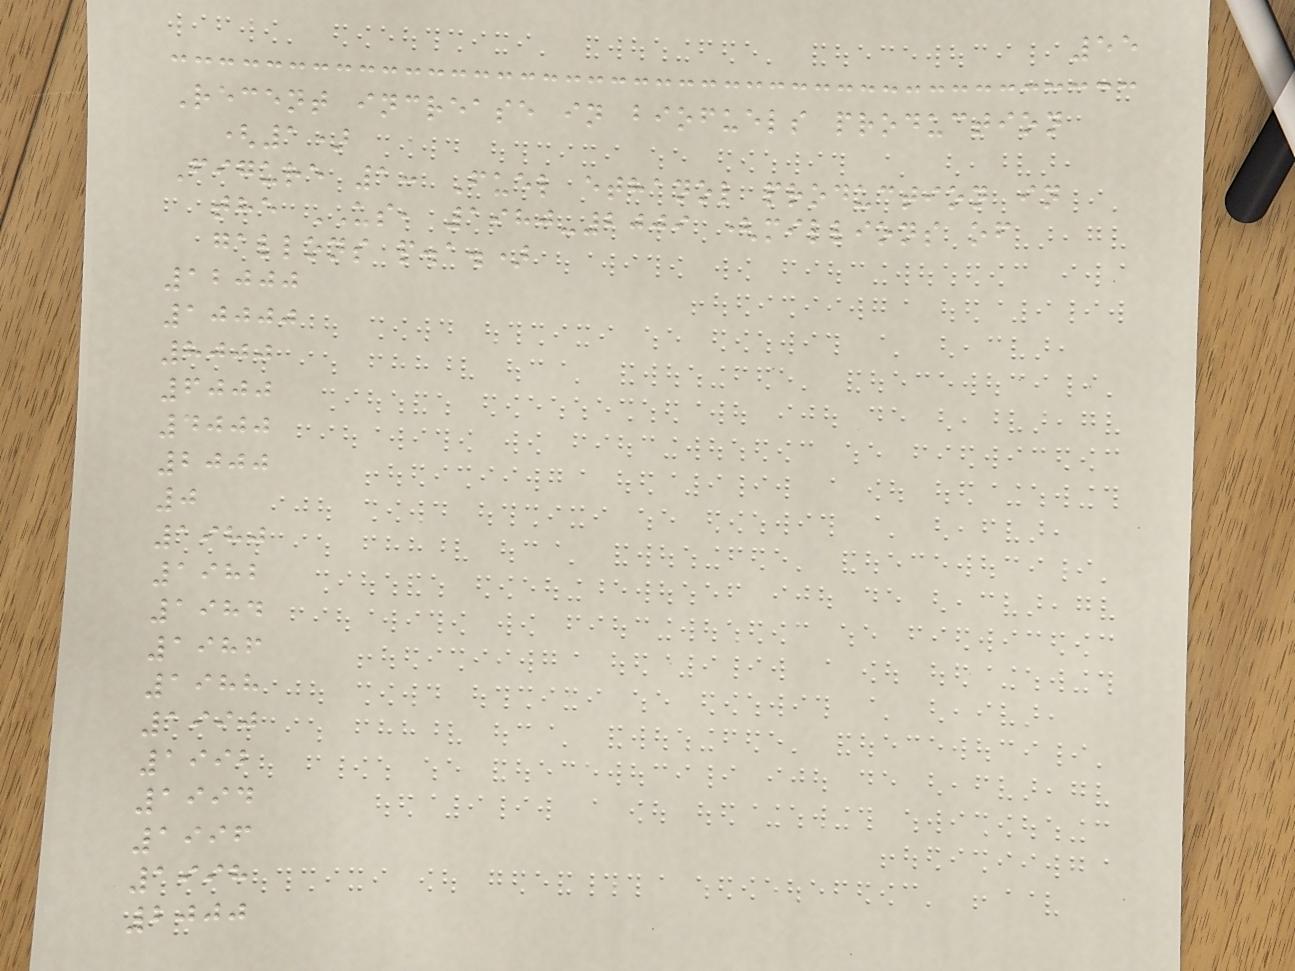55
Recent increase in biofuels production
(1)
Figure 1: Fuel ethanol production in
the US, 1980-2009 (millions of
gallons p.a.)
12000
10000
8000
6000
4000
2000
0
1980
1982
1984
1986
1988
1990
1992
1994
1996
1998
2000
